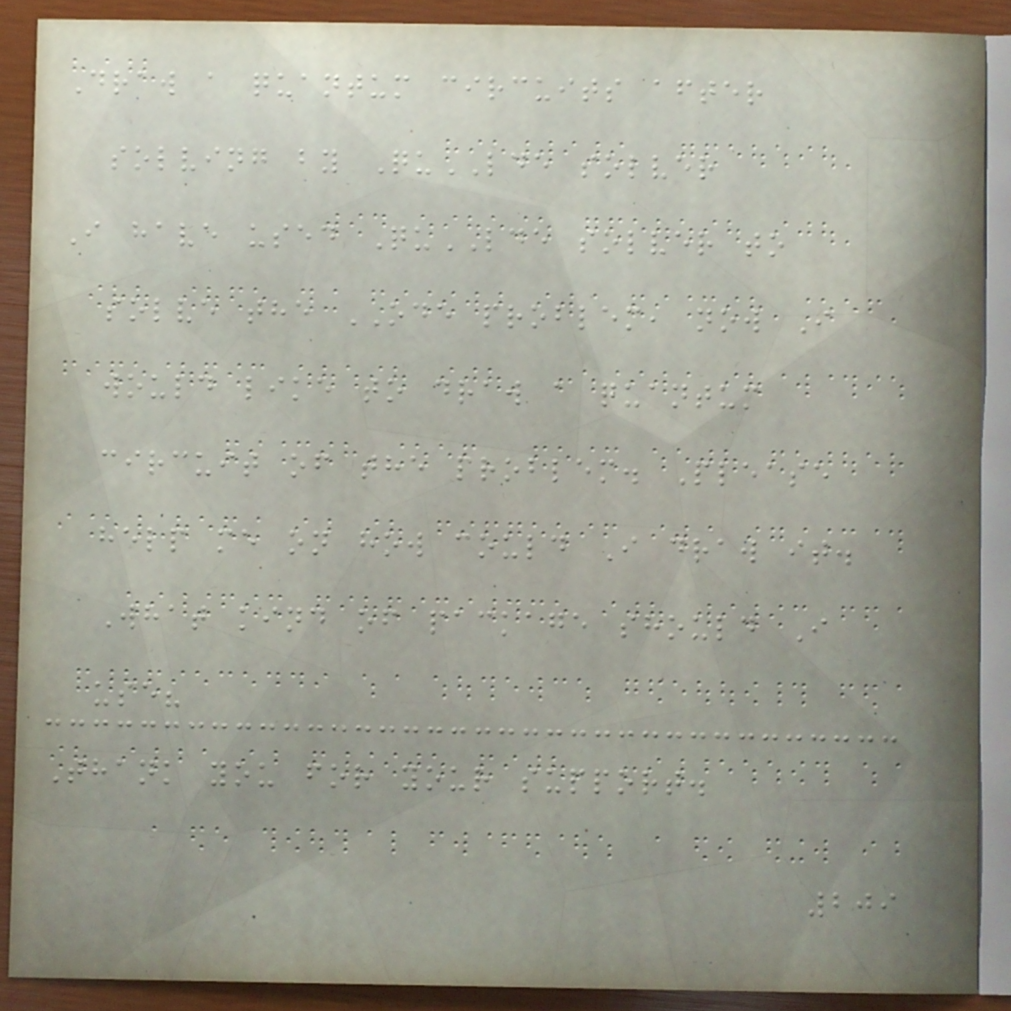Draw a quantum circuits after
solving by QuLDE solver
I have used QuLDE solver to
solve the ODE problem, now I
would like to draw a quantum
circuit of the problem. Please
help me on how could I draw it.
What kind of package should I
use?
Thank you for your support.
209
